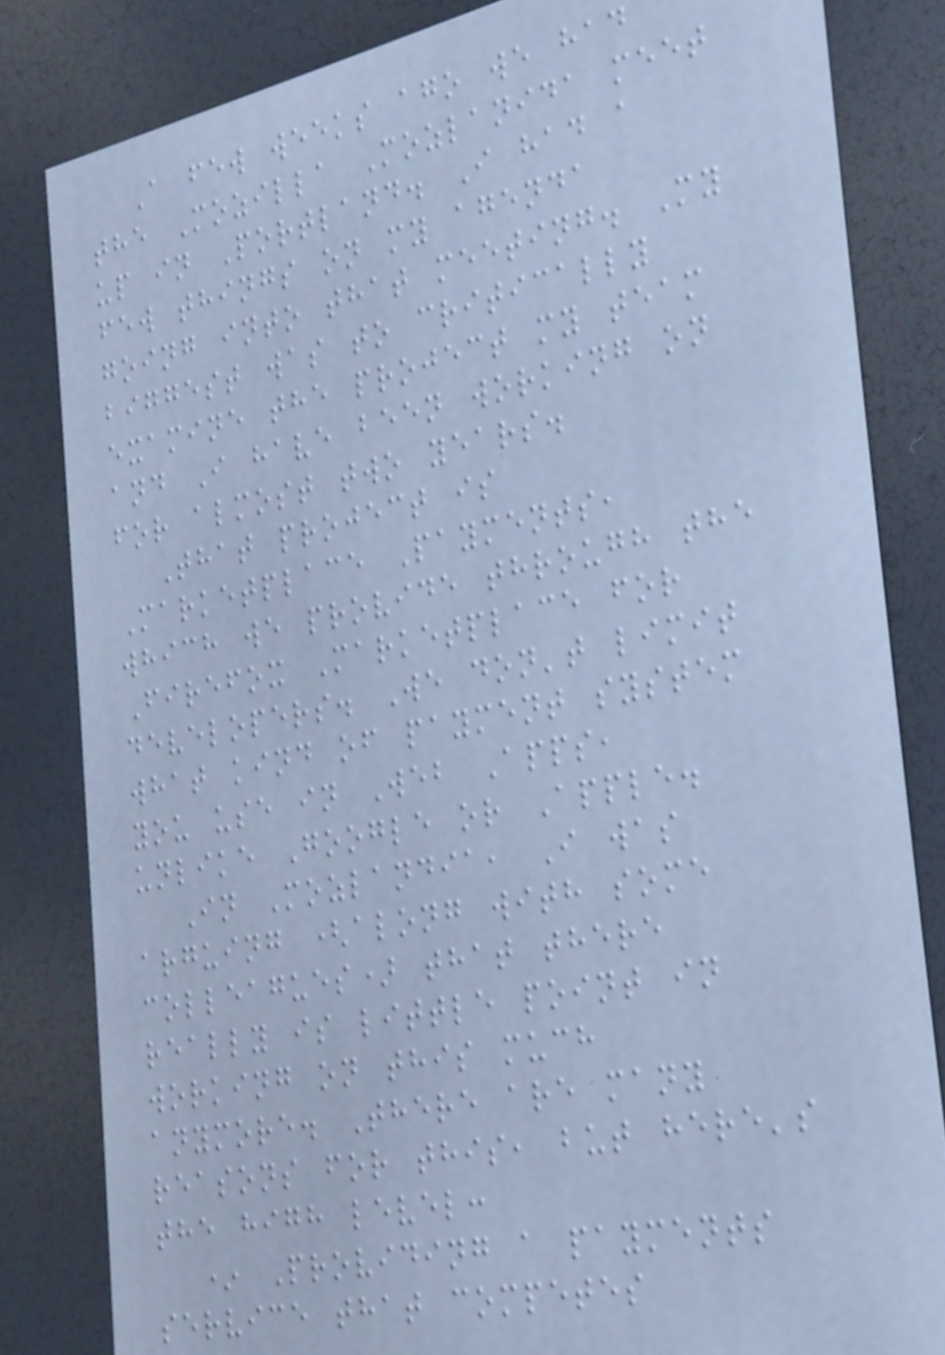A few weeks ago we had
the Mozilla Mozlanida meet
up in Portland. I had a
few things on my agenda
going into that meeting. My
biggest was to critically
examine the project my team
and I have been working on
for almost two years.
That project is
Marketplace Payments,
which we provide through the
Firefox Marketplace for
developers. We don't limit
what kind of payment system
you use in Web Apps,
unlike Google or Apple.
In Mozlandia, I was
arguing (along with some
colleagues) that there
really is little point in
working on this much
anymore. There are many
reasons for this, but here's
the high level:
* Providing a payments
service that competes
